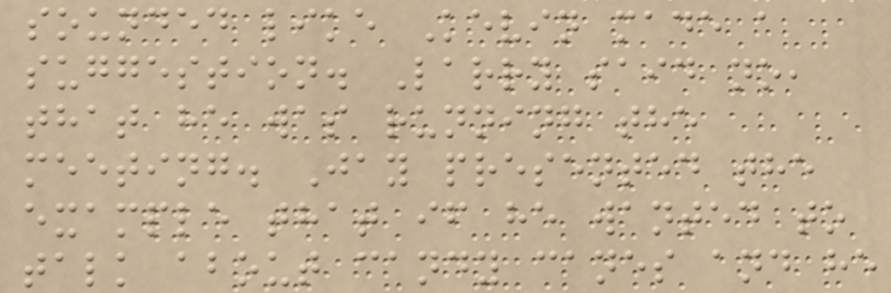sounded like Kevin made a
suggestion. Larry said no,
that he was running the
meeting. Jay presented the
example that if he wanted to
talk about candy canes and he
